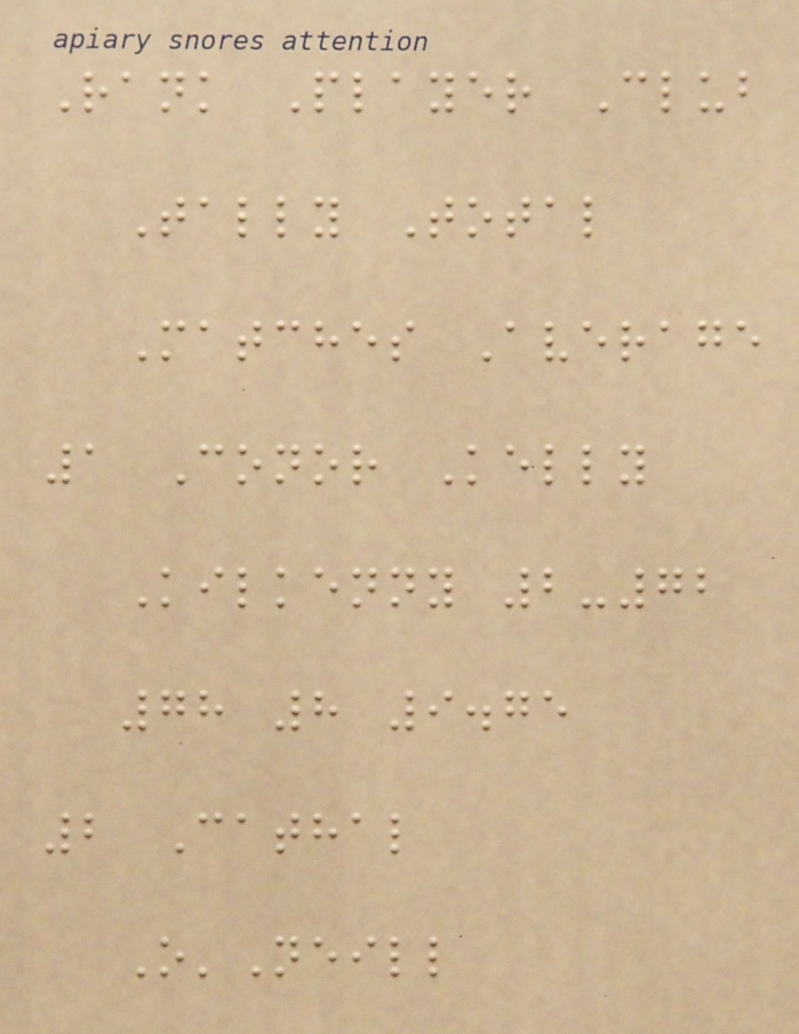Rank Player Club
Tally Total
Matches Average
1 Conor Kelly
Kilkenny 2-72
78 8 9.75
2 Cathal
O'Neill
